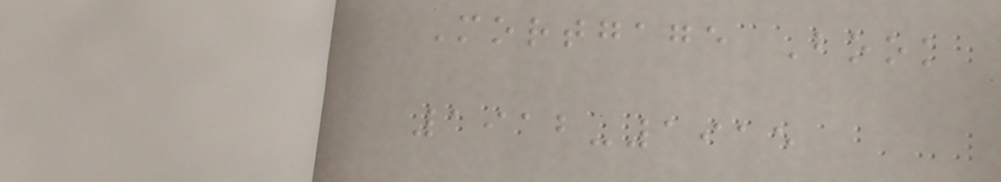Mortgage Book
1912-1915
